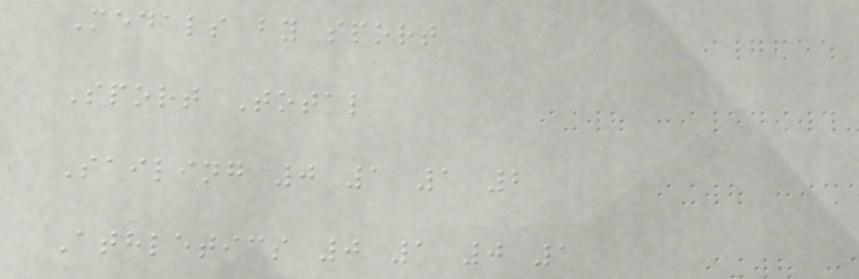Medals by sport
Sport Total
Sailing 0 1 1 2
Athletics 0 1 0 1
